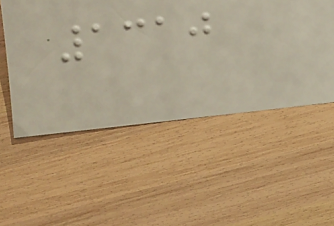1310
